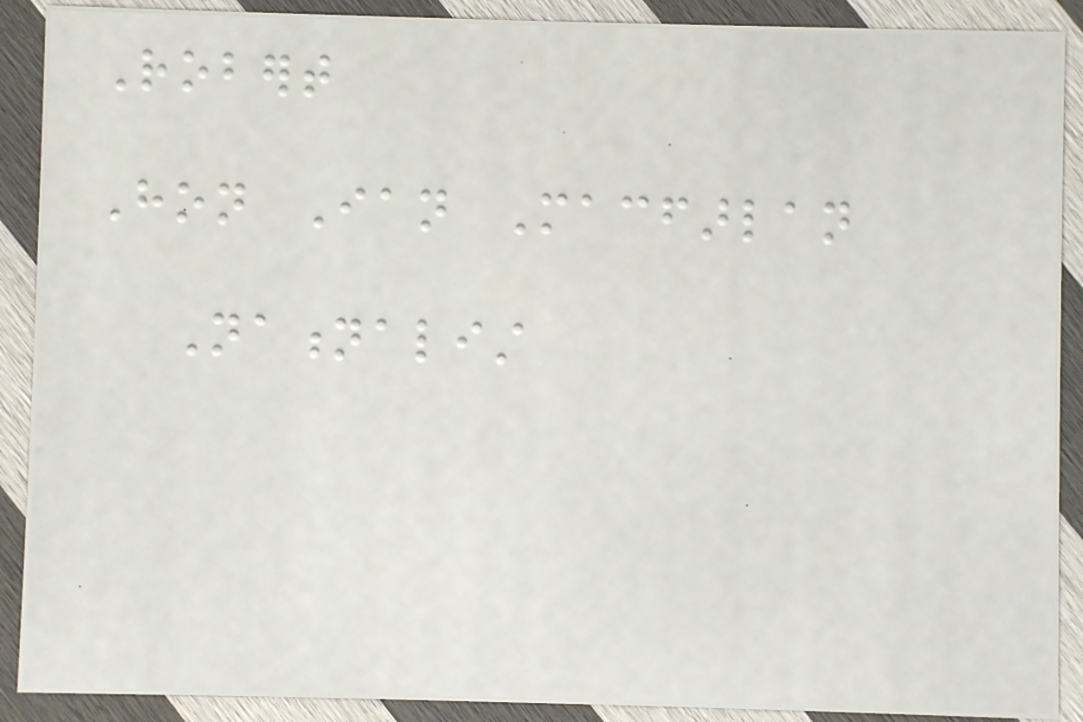Robert
Hon Ian Macfarlan
Nationalist
